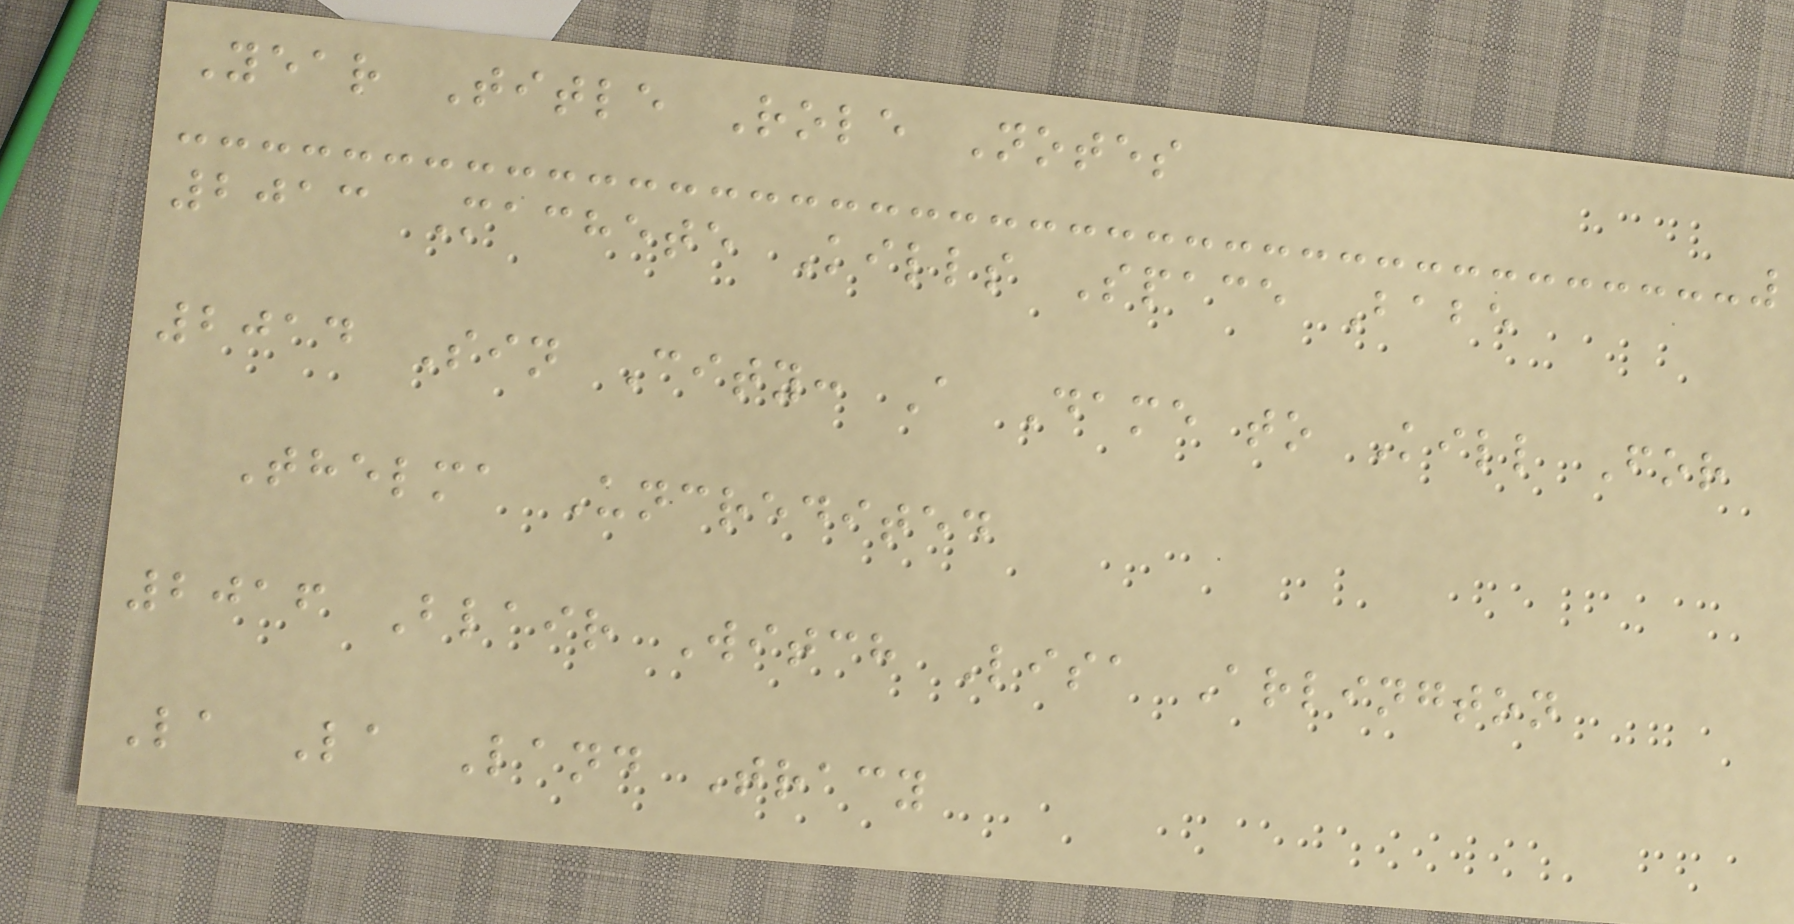Year Title Role Notes
2013 Machete Kills Space Babe
2014 Sin City: A Dame to Kill For
Thelma Uncredited
2016 Blair Witch Lisa Arlington
La La Land Tracy
